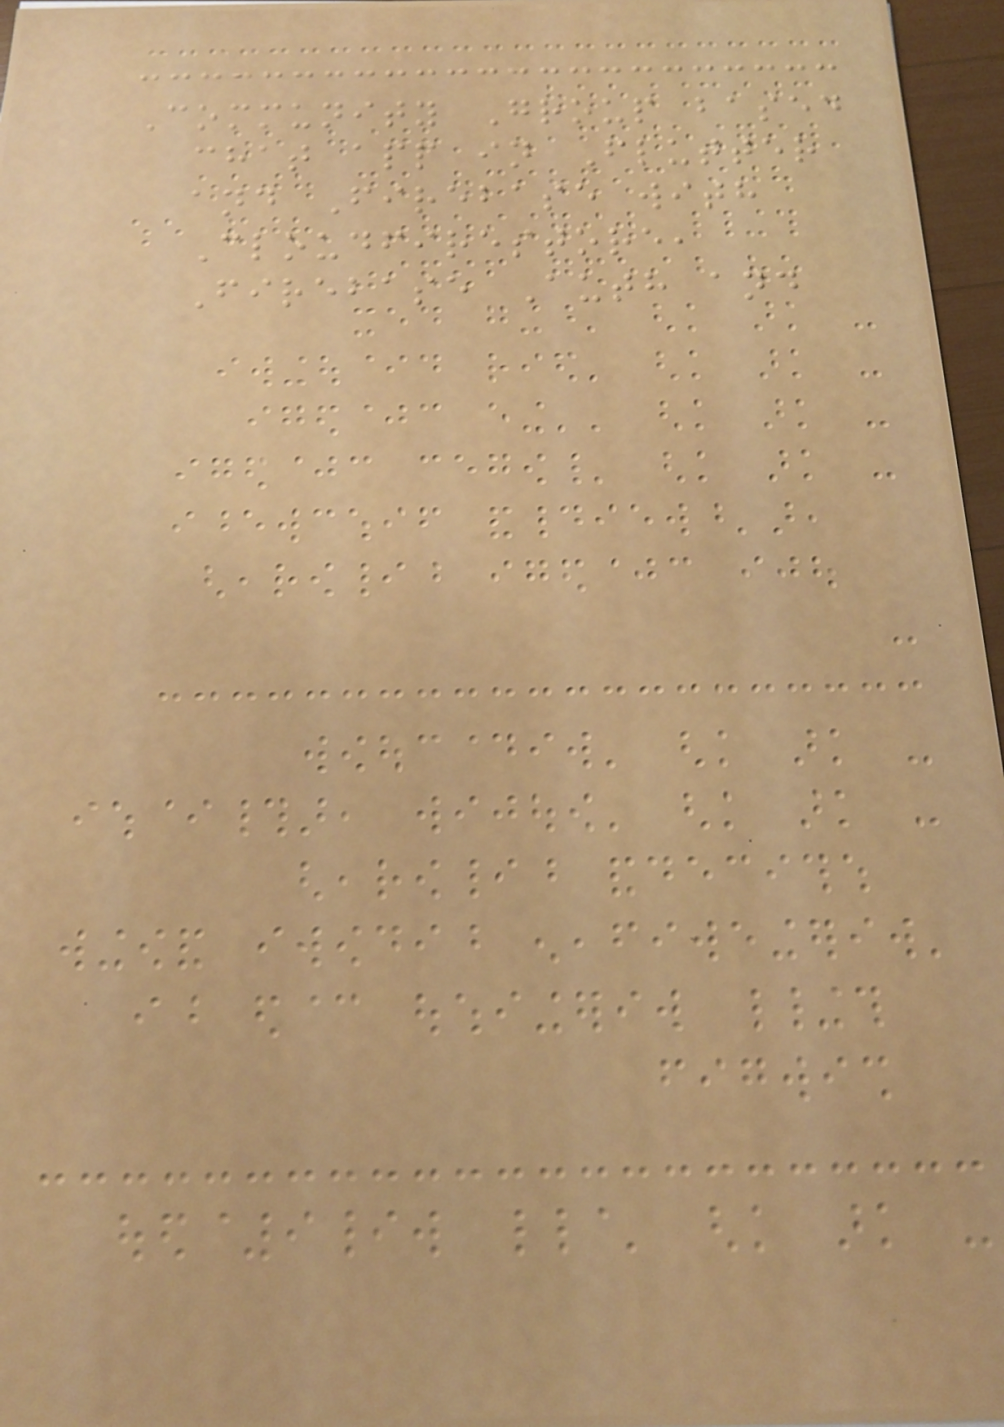Community Group based
chat app in Flutter
and Firebase with
Cloudfirestore,
Firebase Auth and
